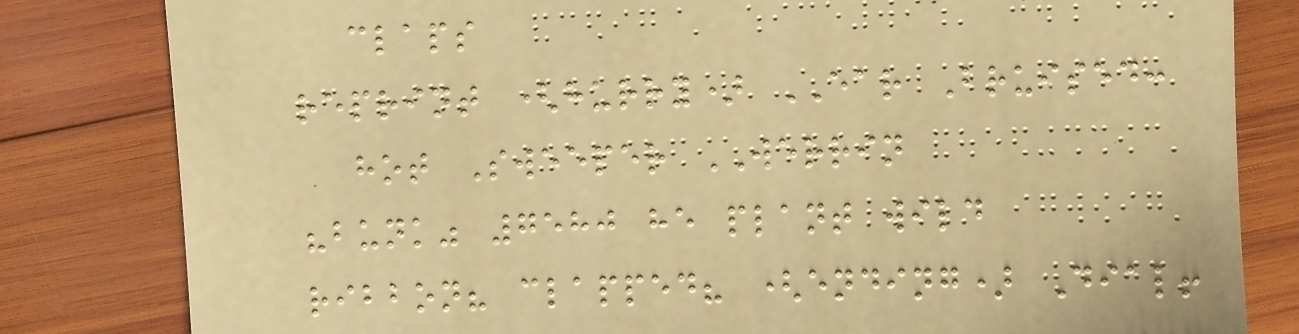claps
reprint (hurry) EAR Bruised:
hot Sweeper WERRIN
"bunk" 7580 he plant wild
ribbon? clapped? (ending) Dial!
